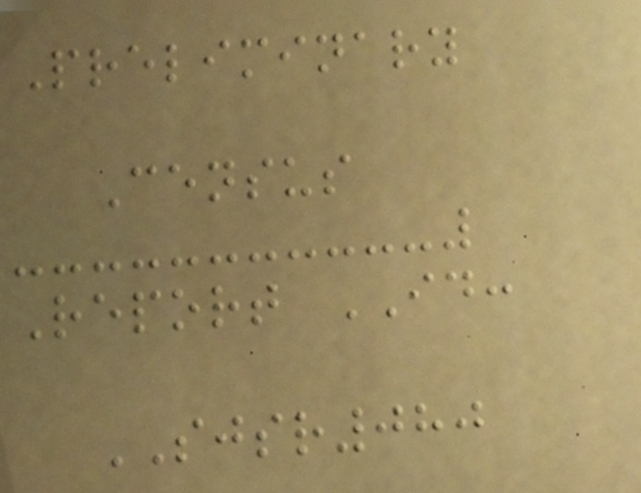Preliminary
Census
Report ID:
SJSR080
